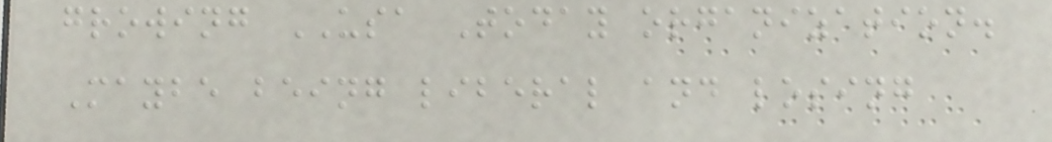growing USA Today organization.
Maybe being liberal and losing
